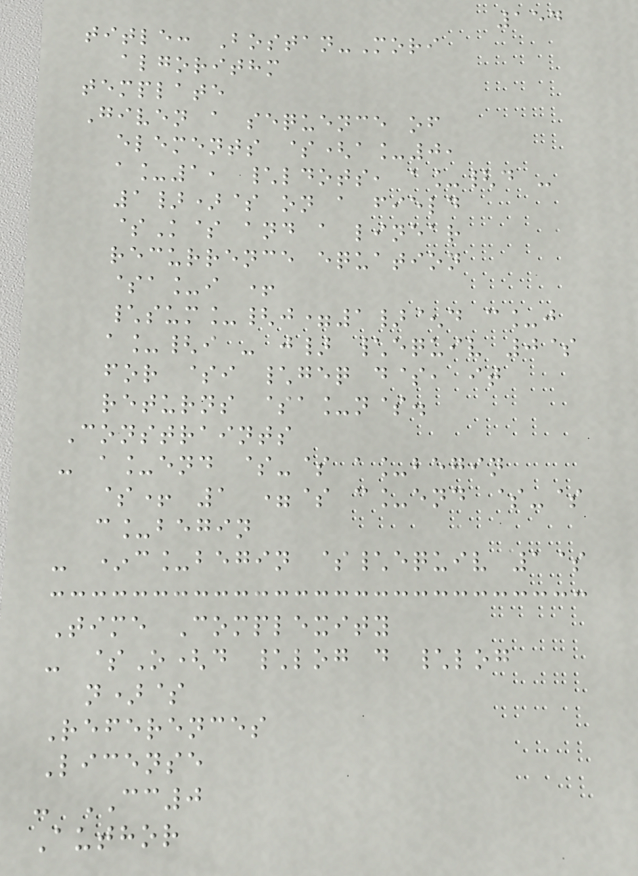154
title: Bostan-Mori
algorithm
template
Given a sequence of
elements $(a_0,
a_1, \ldots, a_{d -
1})$ on a field
$K$ and a linear
recurrence equation
$a_i +
\sum_{j=1}^d c_j
a_{i - j} \equiv 0$
for $i \geq d$, it
returns $a_n$.
Constraints
- a_end $-$ a_begin
$+ 1 =$ c_end $-$
c_begin
- *c_begin $\equiv 1$
Time Complexity
- $O(d \log d \log
n)$
References
License
- CC0
Author
